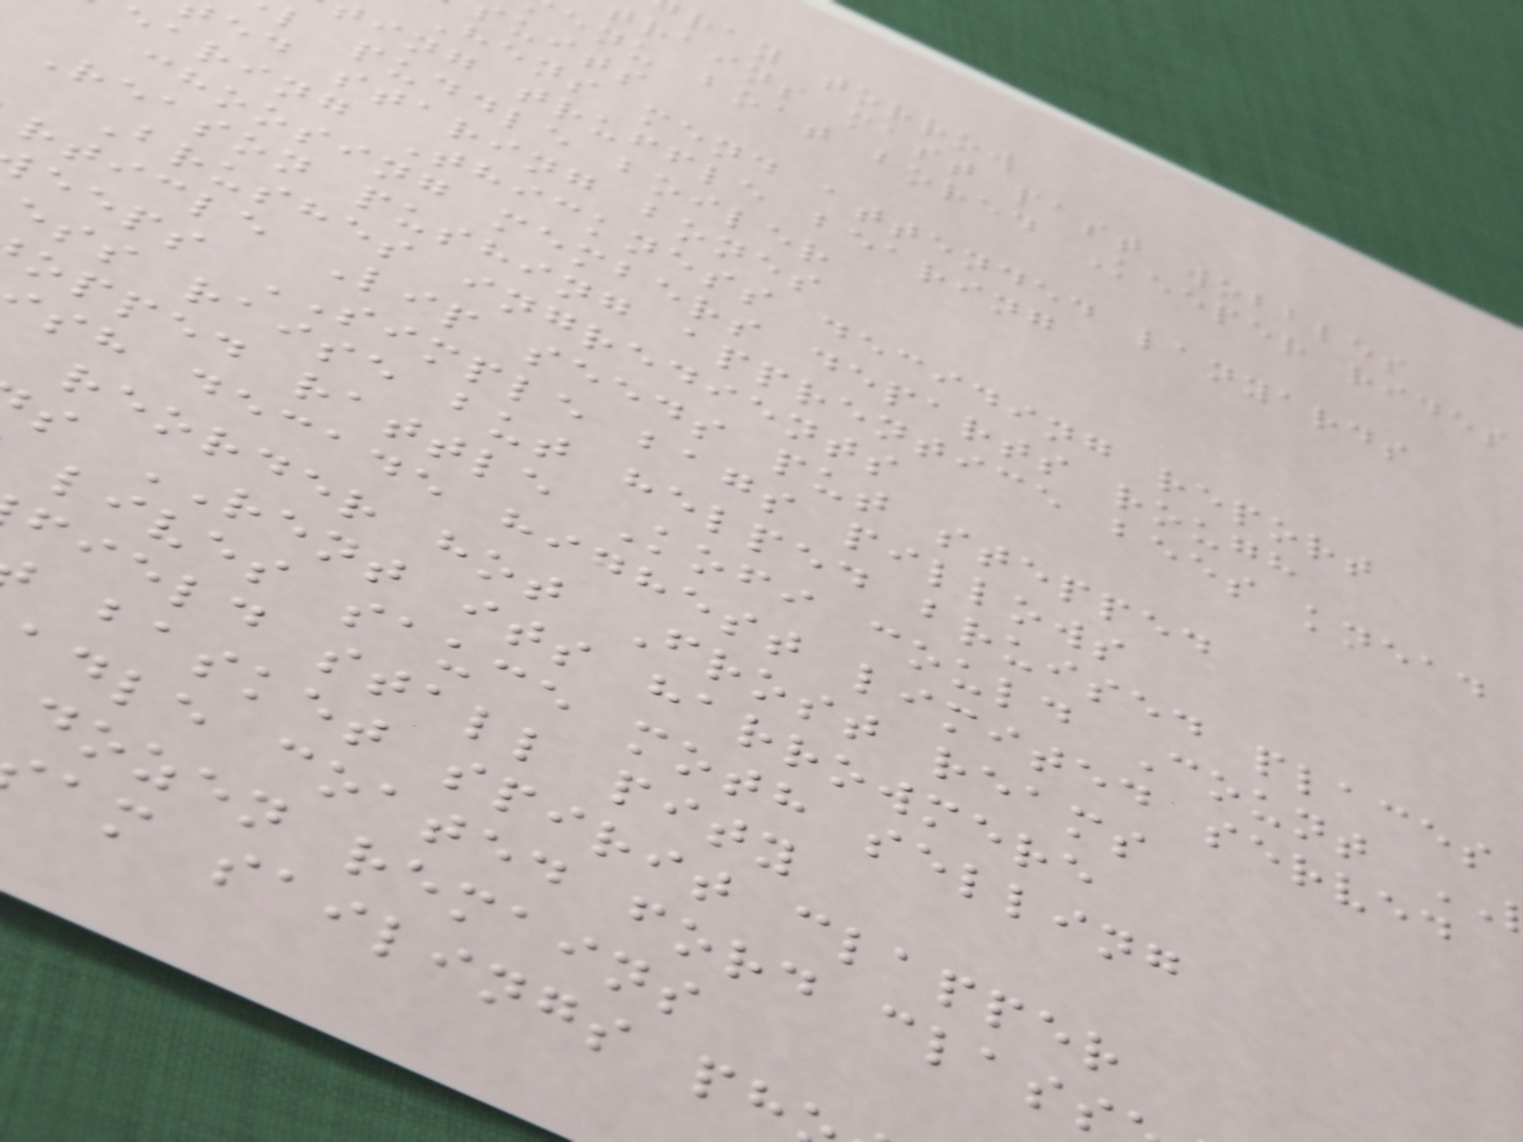ray torrow
rains mast past wobbles
enu boat bored Keeper rides
uits
Hens mend attended lanyards
ing truffle bearing
l puddle boiler
ed staring bones
earing Thickness deciding report
choosing members departs rough
Reason pushing apprentice bees knead
Brushes ingredients
rticle Lip seeds put stepped
eeps SIMPLE bags pillows
ess raise but helped bruised places
opped rattle Kofi could Count
sh decade highest limited served
reorder hot Frost reams
s RENT its harrowmere
lives sauce moth selling
field stall pity
basket spirit clapper
adle coated ford class
dozen remains
am sailings ph
